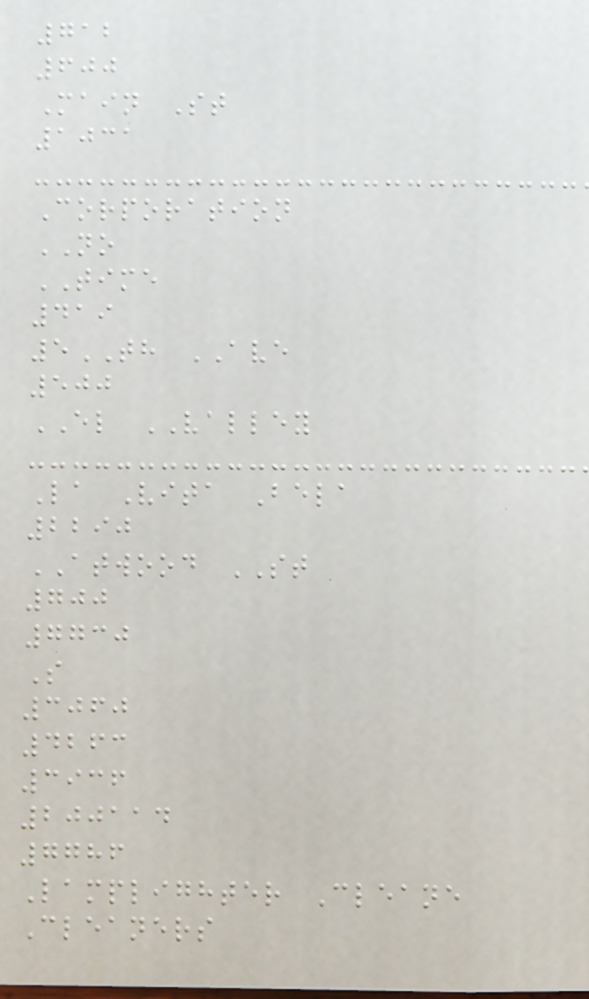712
600
Main St
1031
Corporation
NO
TIME
419
5TH AVE
500
EL VALLEY
La Vita Bela
2290
ATWOOD ST
700
7730
S
3060
4263
3936
200114
7786
Lamplighter Cleane
Cleaners
